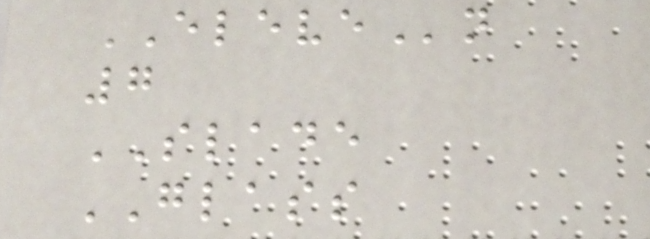ELEVEn
7
SLADE
GLASS
